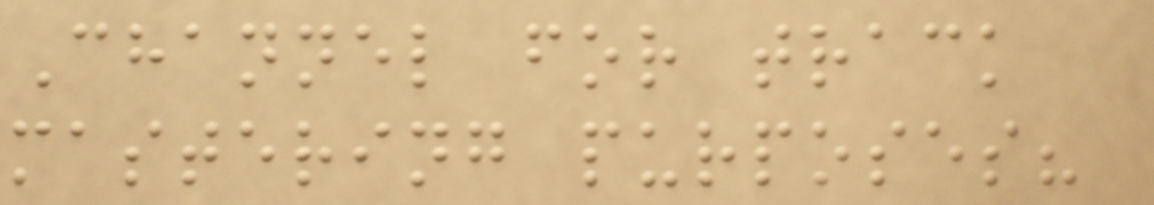Channel for track
mastering purposes?
